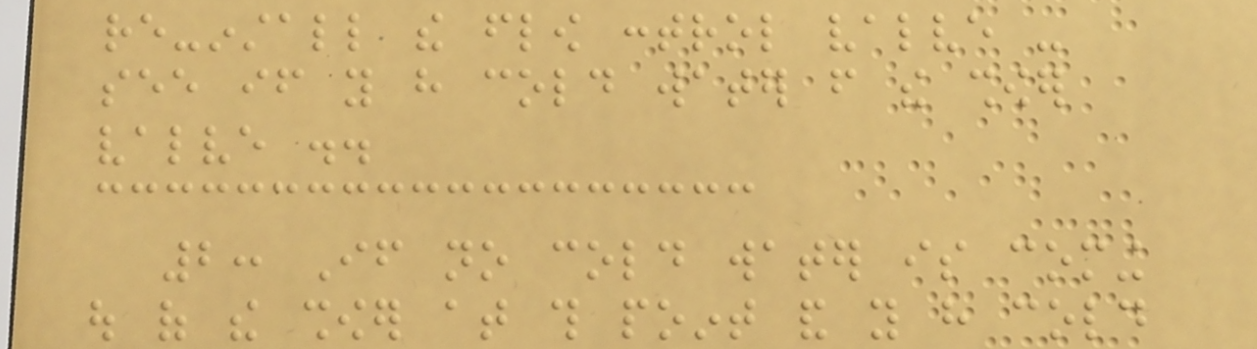re-install the flow control valve -
see if you have cold water from the shower
valve ..
2: If no cold water is coming
out of the shower at this point and you have cold
